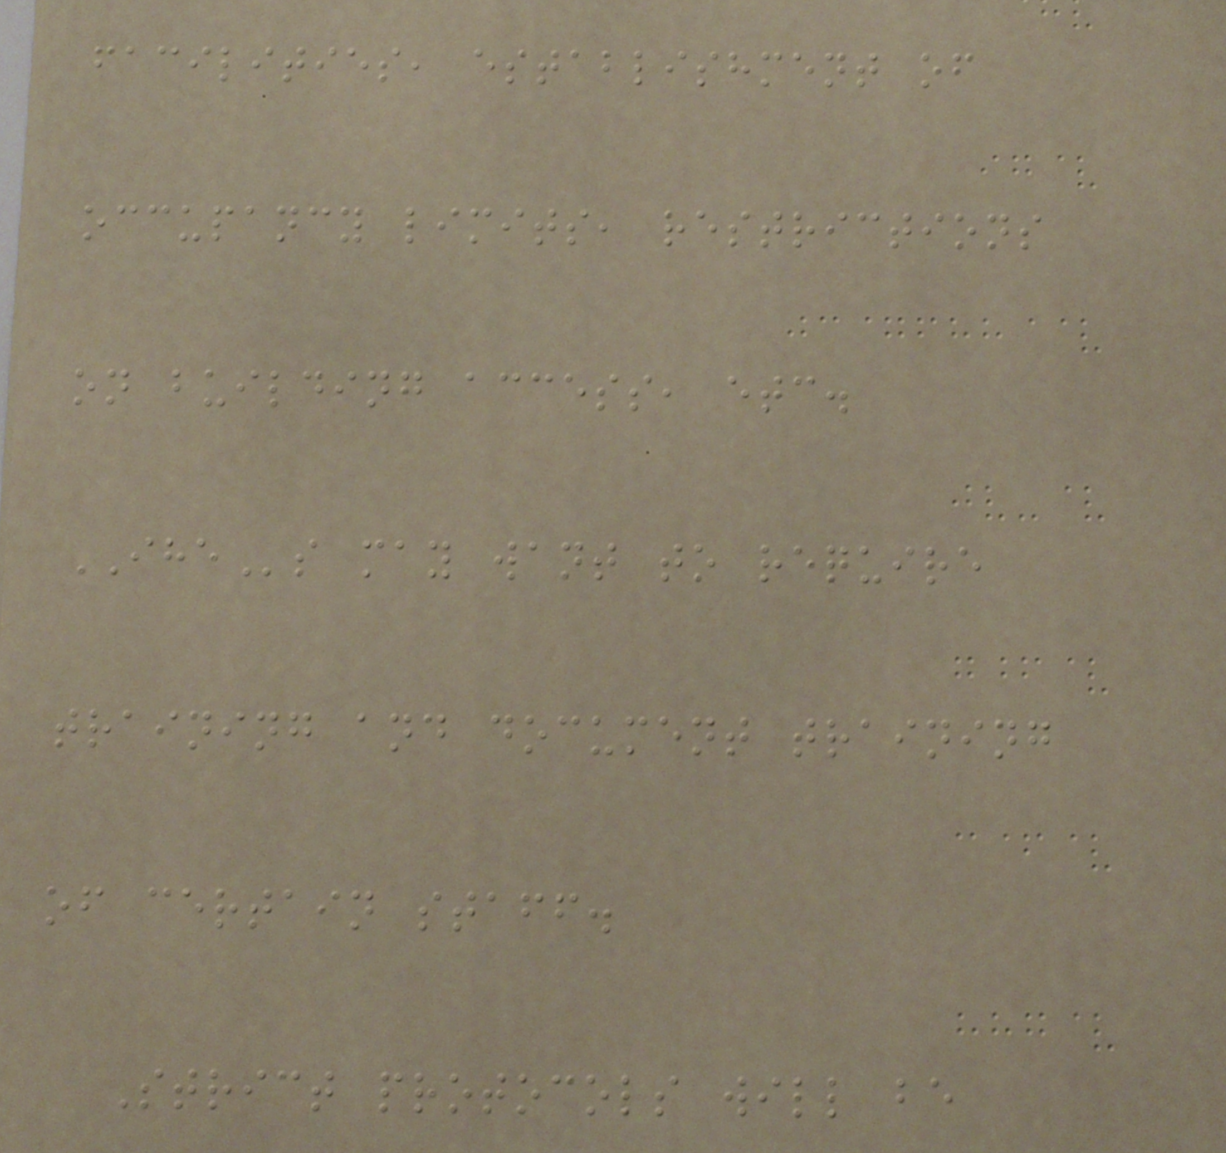facilities, establishment of
occupancy limits, restrictions
on building access, etc.
IHEs may want to require
training and document training
of certain staff.
Strict protocols will be
